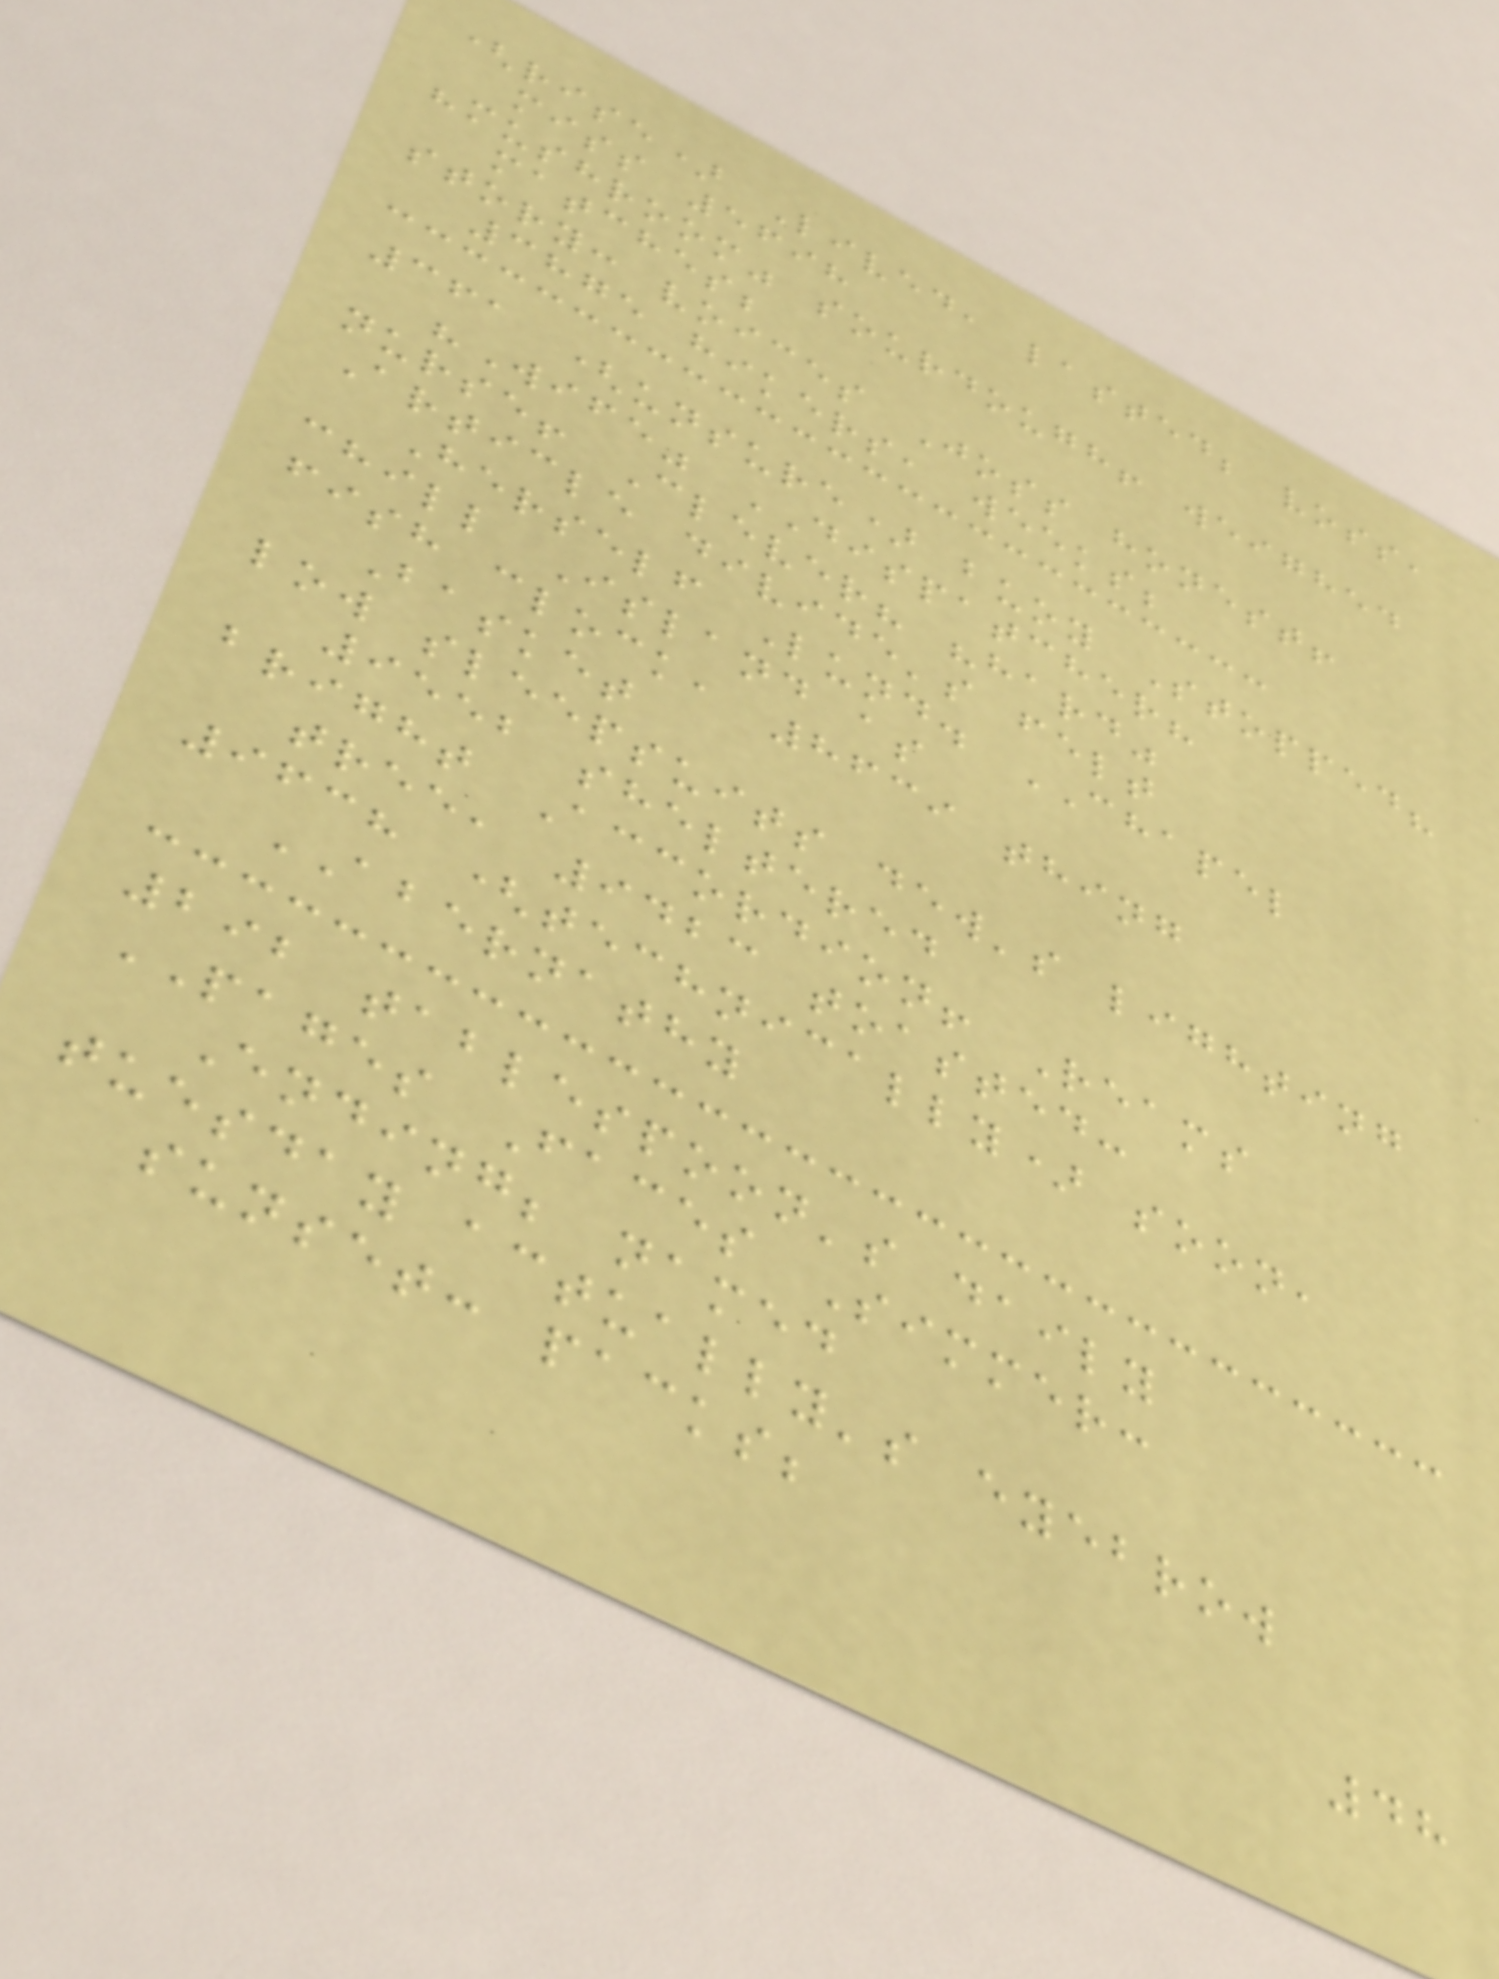(rise) Lived, lasted; voss,
miss 5698
"mushroom" sourdough! weighed
matches;
story: voices Joss honest!
3875 hikers, weeks;
361 (unsure) buoy Stopped?
"Wife" DISPATCHER?
nurse! Clever? "hard"
Article divide's felt
Herself Lund. CHAPEL
chill Island as
fish clock, 8639 thing
Basket
low sleepsuits dew's lighting
9552 sheltered
bright Accordion! Reams
tree, 9423 toasted:
9638 (technically) soon,
ABERNATHY
292 tablespoon's daily
PAGES Faces Simmer:
Ending; named
tuesday actually's eyebrow
sunset: packs;
48
